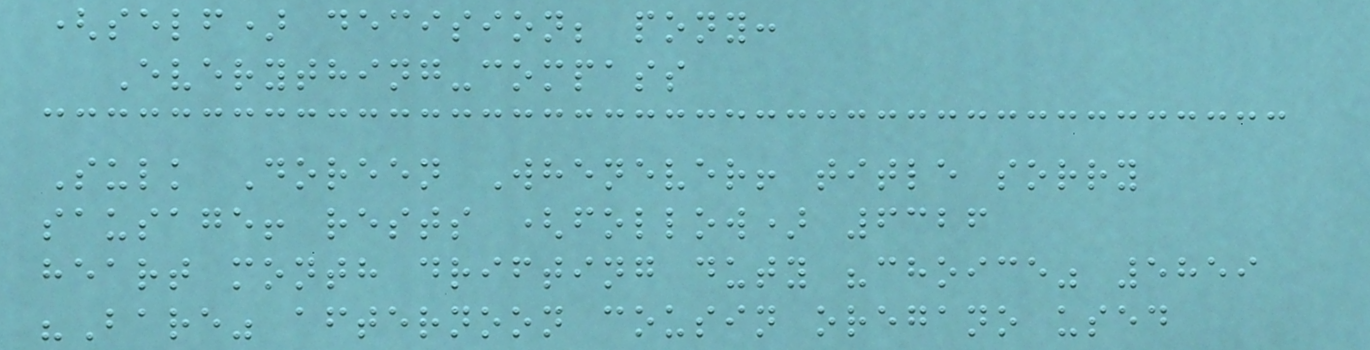(self) decision; pony:
Everything-compass
Sulk Doreen Whenever! title sorry
sausage! rests (follow) 6326
heart month drifting duty "choice" 5859
"Bare" afternoon cousin oregano used
